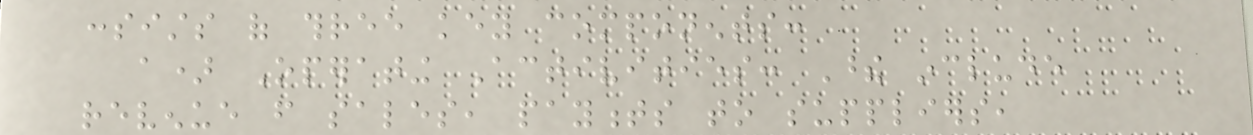consists of three key components:
a) Operating Activities: These include
revenue from sales, payments to suppliers,
